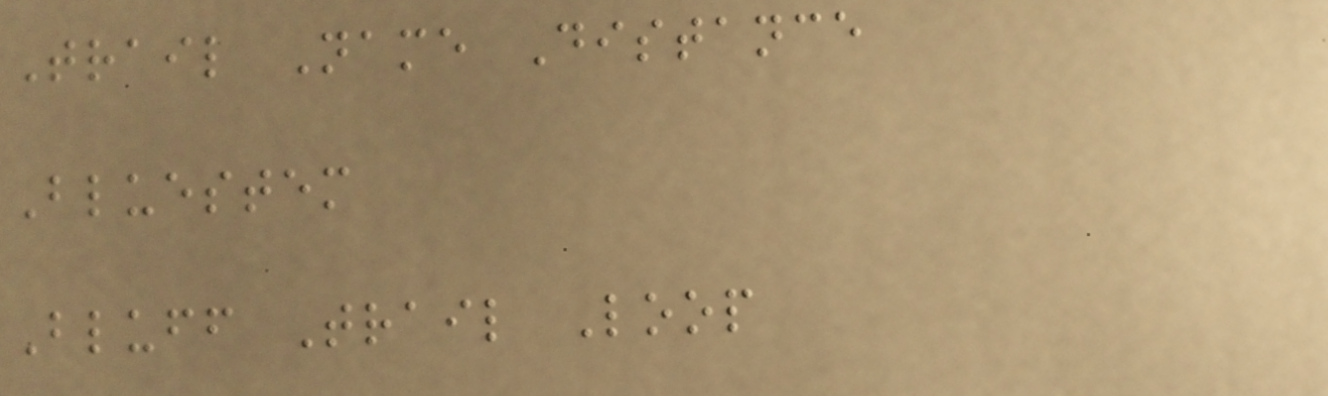Trail Name Distance
Bluestem
Bluff Trail Loop
